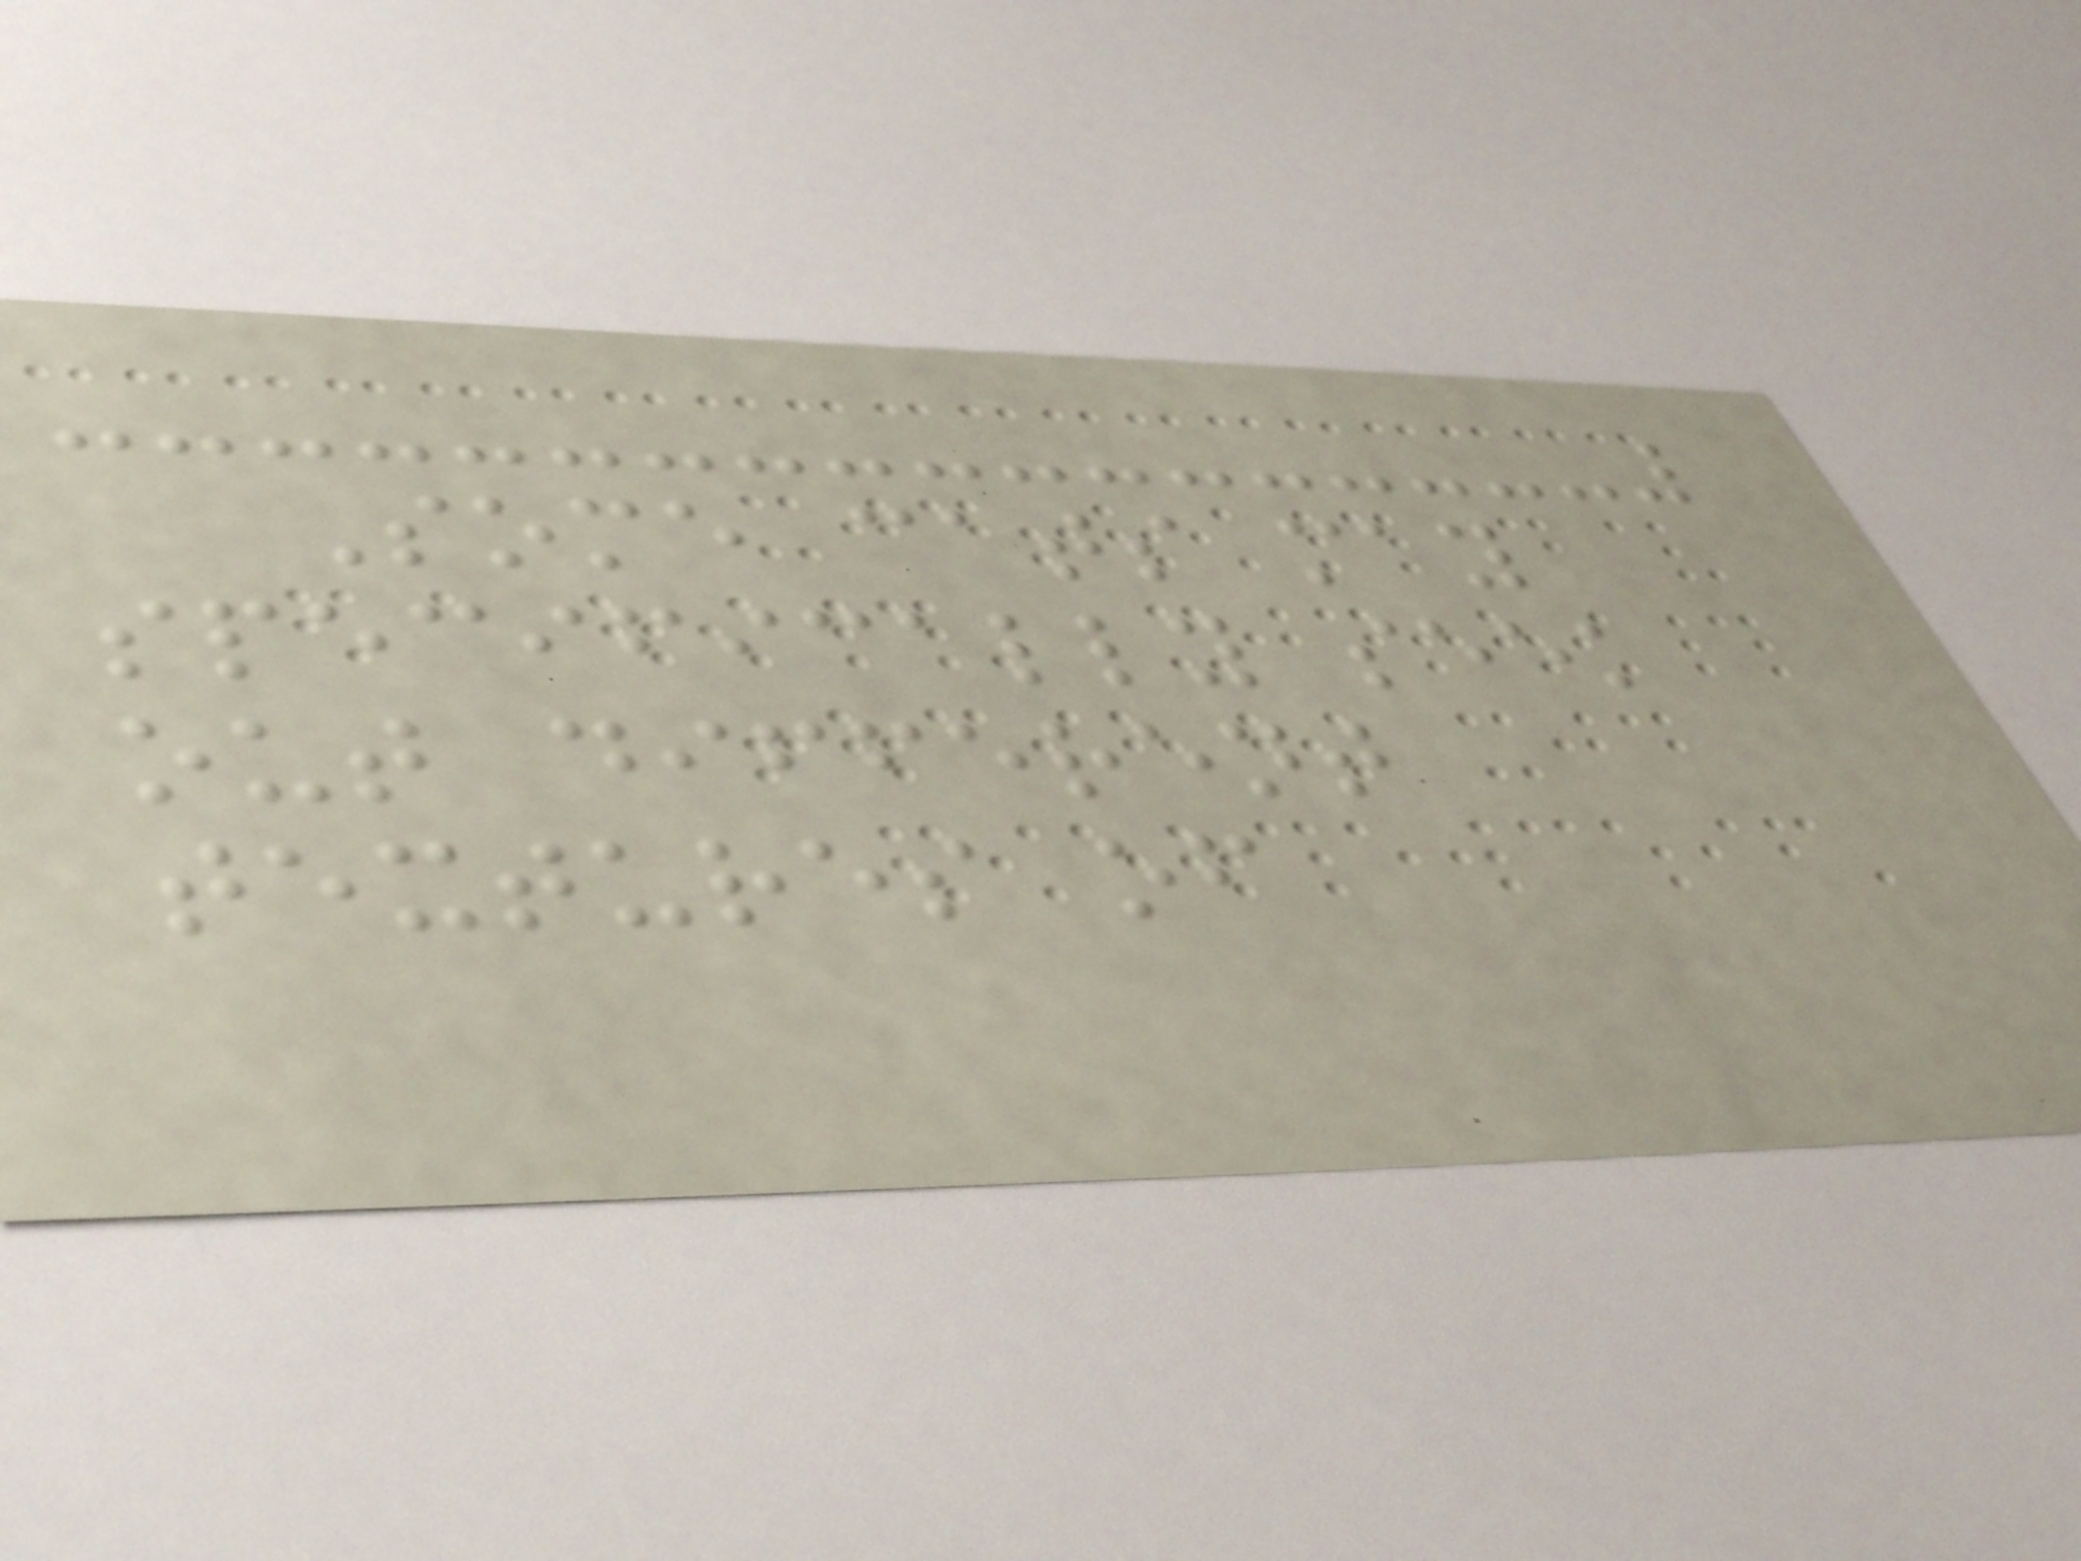Some cats may
specifically seek
out different
textures of
